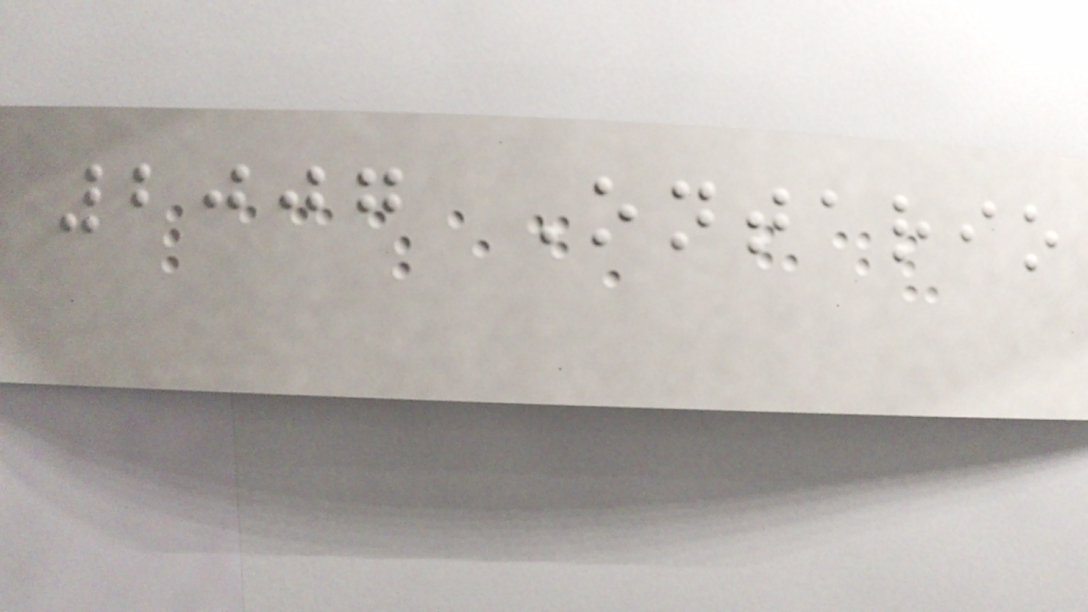2007 Ontario
